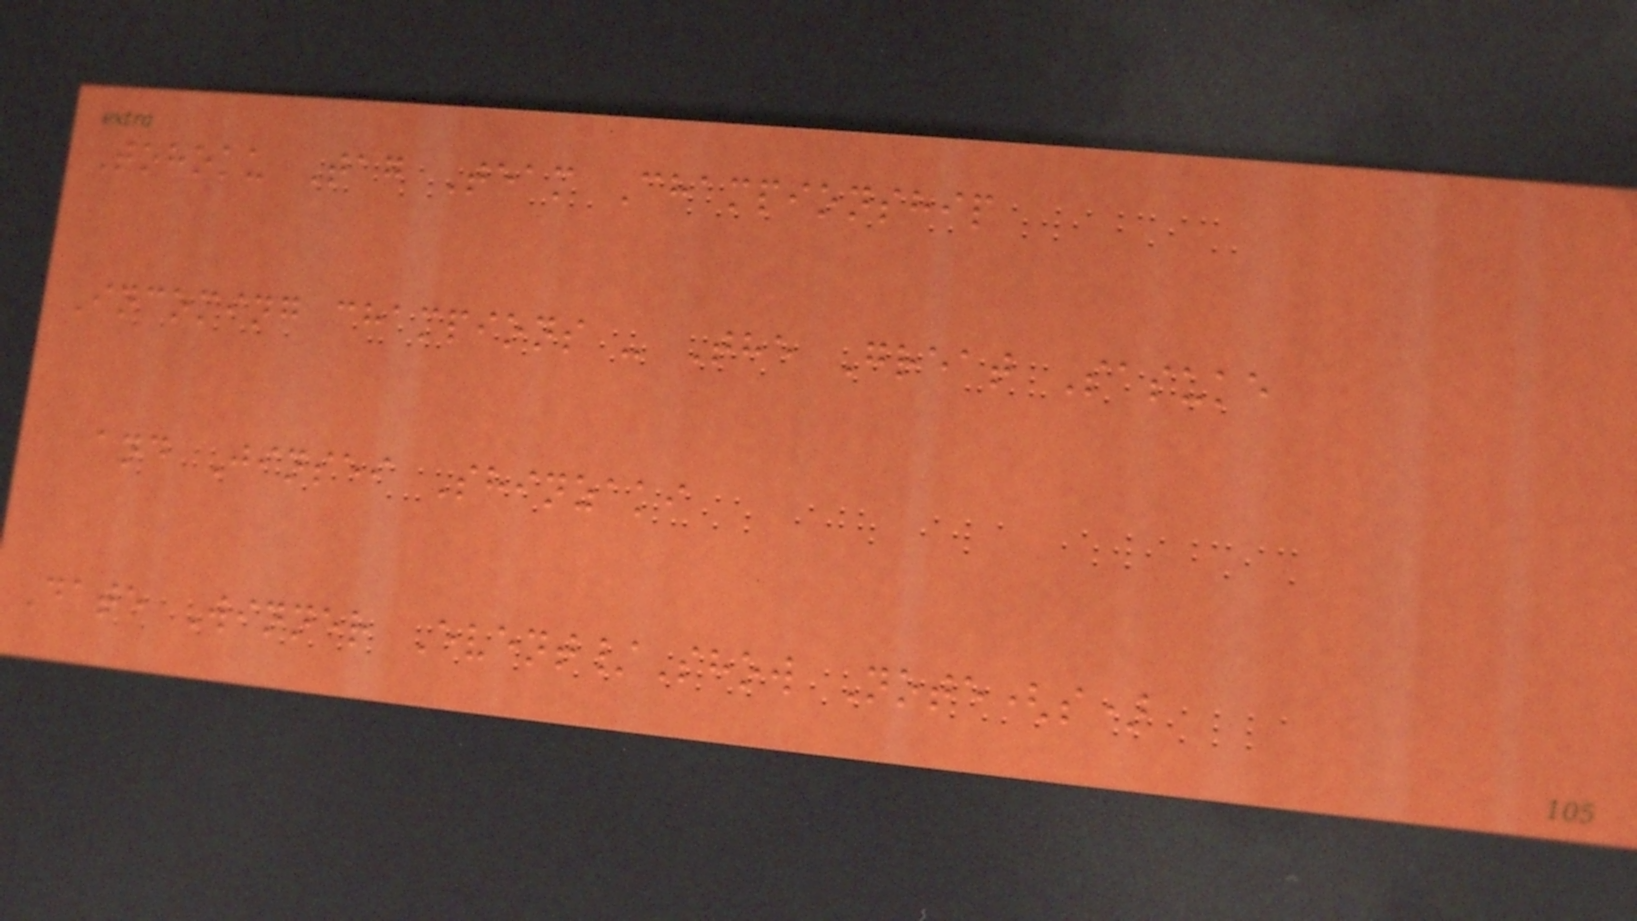Tohoku Tag Team Championship
Incoming champions - The Great Sasuke
and Jinsei Shinzaki
Date Winner Event/Show Note(s)
